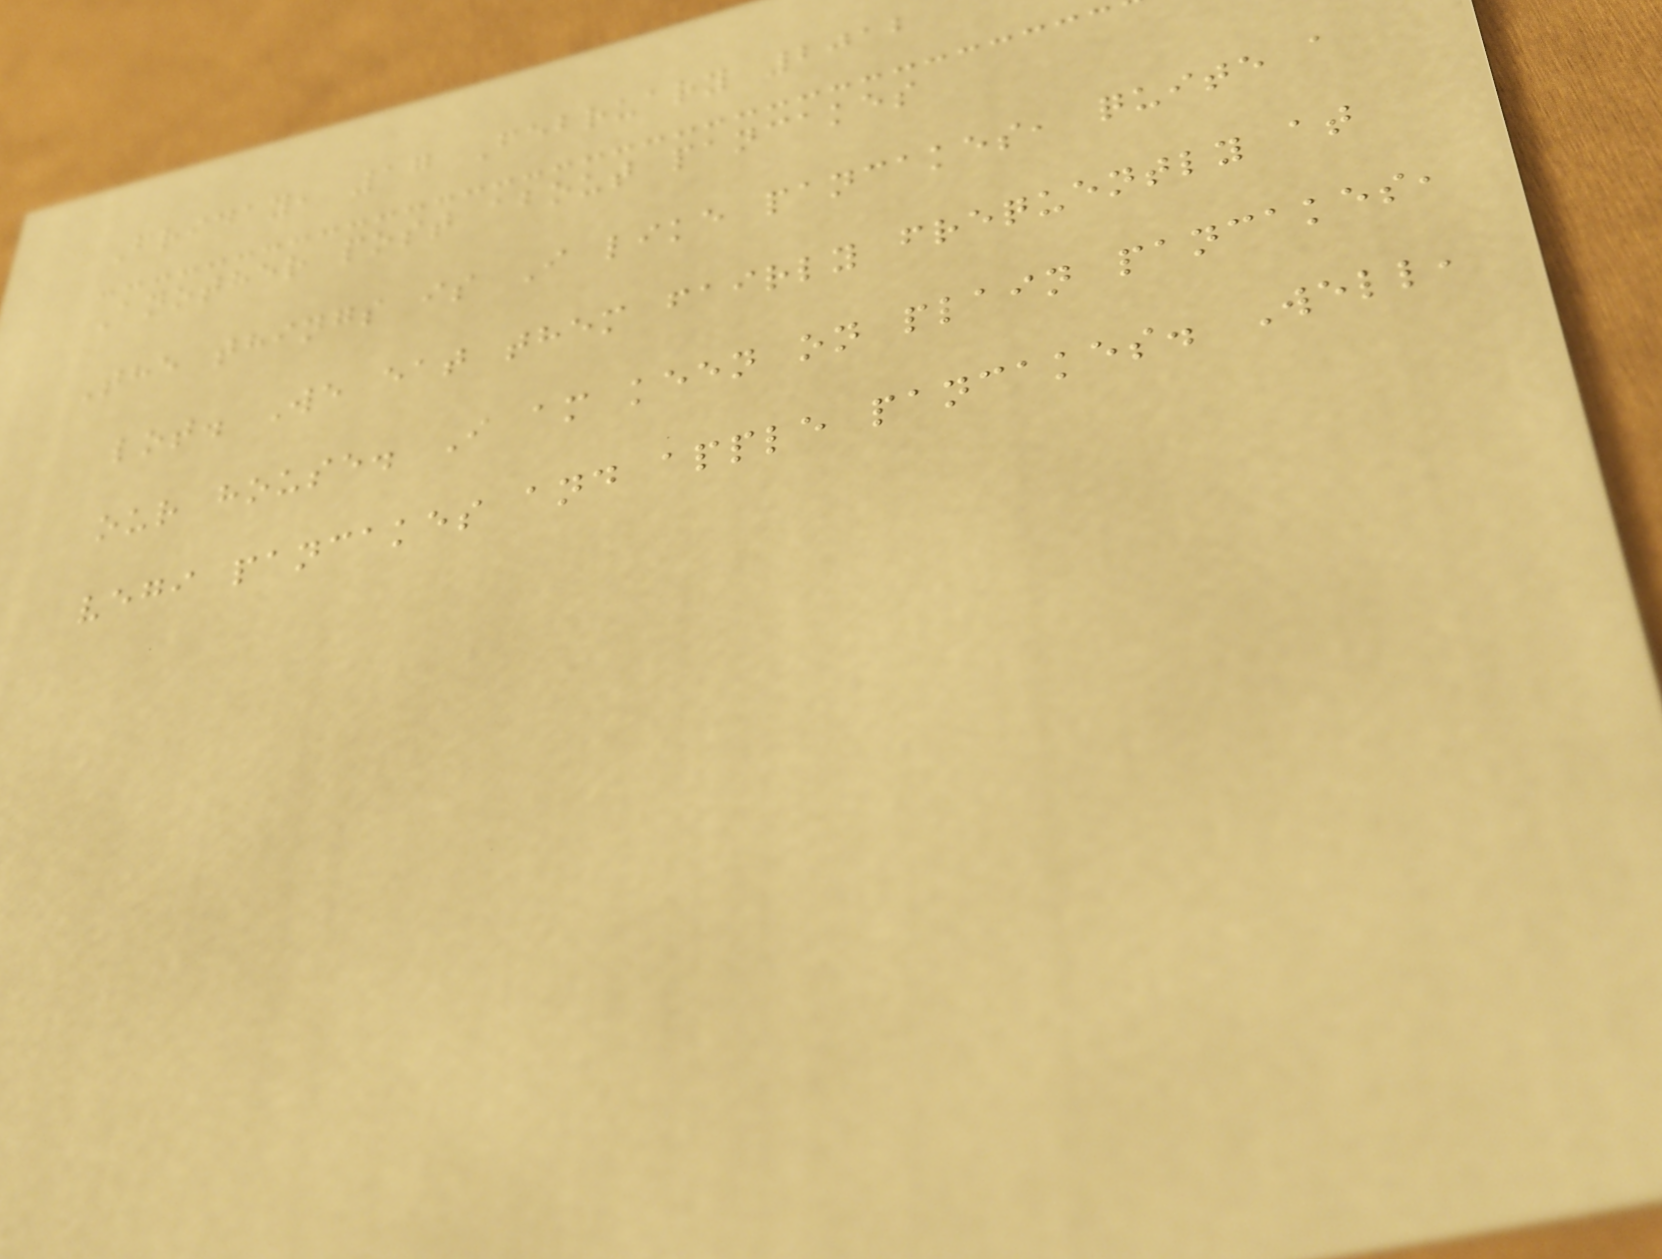Friday, 17 February 2012
Another post about pancakes
The things is I like pancakes, quite a
lot. We eat them fairly frequently at
our house. I am keen on plain pancakes,
vegi pancakes and apple pancakes. Well,
